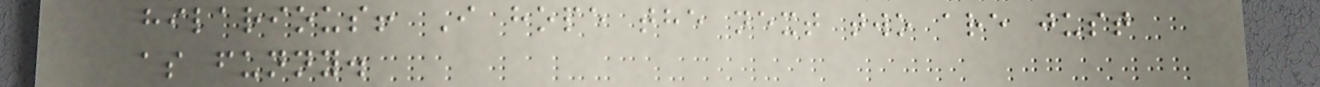hilarious! I hope the next two are just
as funny.
